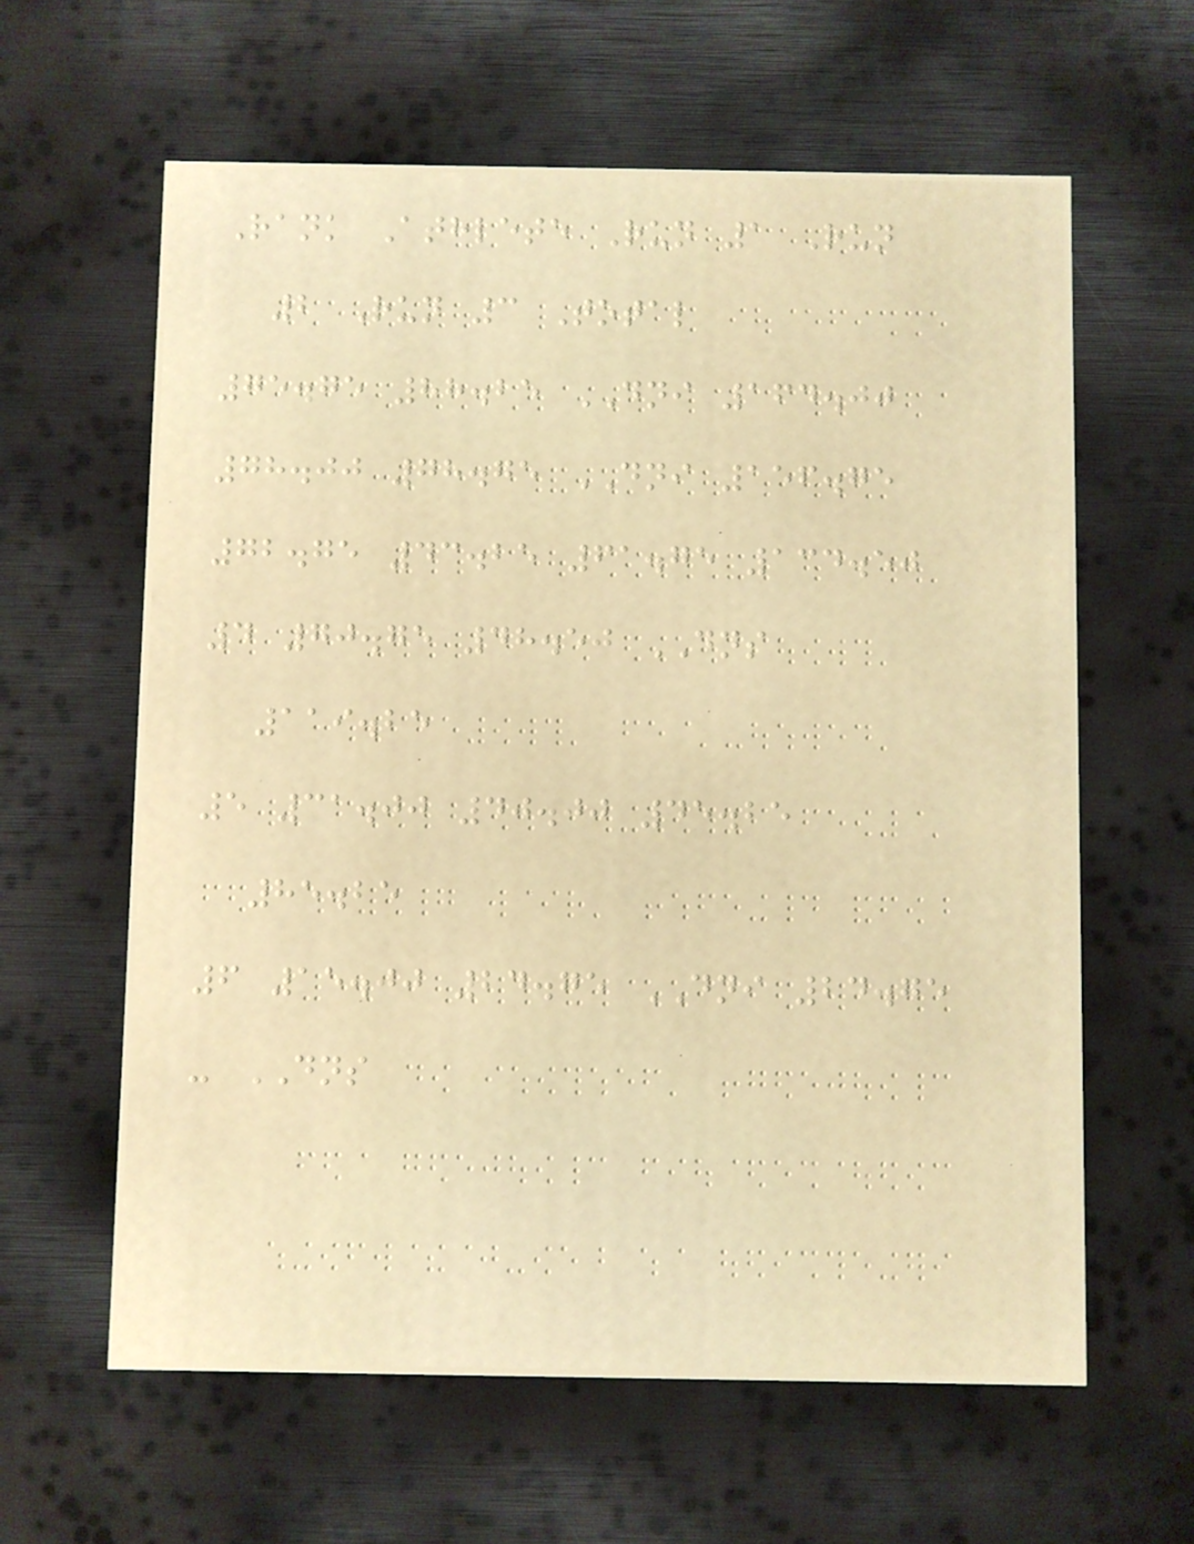Rank Athlete Run 1 Run
2 Run 3 Total
75.75 88.25 DNI 164.00
78.00 78.75 DNI 156.75
72.75 43.25 61.75 134.50
4 70.75 48.50 DNS
119.25
5 31.00 40.00 45.25
85.25
6 15.00 24.75 DNI 24.75
- DNS
